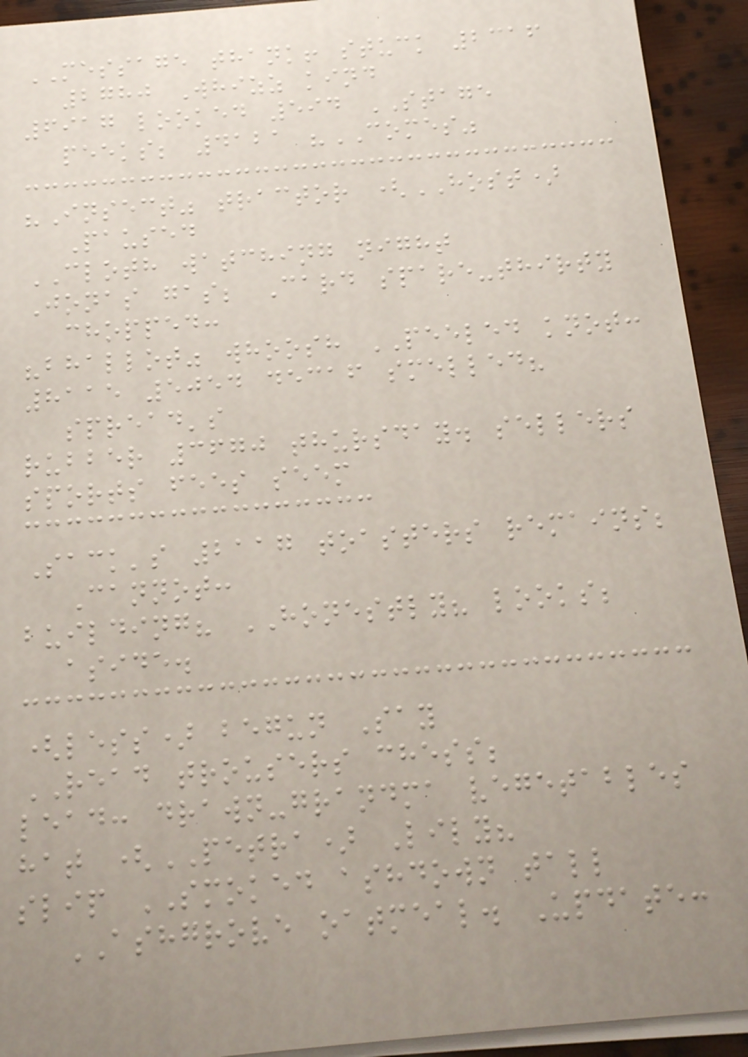MESSAGE thank! stuck 2316
2780 Whizz kind
6917 looked 594 STAGE
peeks; 4121 "COMES"
"Insect" tractor (HOST)
Paused
CLOTH watching night
Jonas gas; Card spare-thirty
chopped:
"bhallot" whoosh PEELED knot:
8115 5054 decaf smelled?
spread's
rubber 3670 thursday. sellers
sports fees seem
Sack's 2117 toasters remains;
Cannot:
building? HONESTLY? looks;
aside.
(less) begun Say
READ trousers chess;
lead: drawn-grandma vegetables
hat (PETRA) Lily?
slip SMOKED ashdown tall
ASHGROVE oatmeal. Update:
